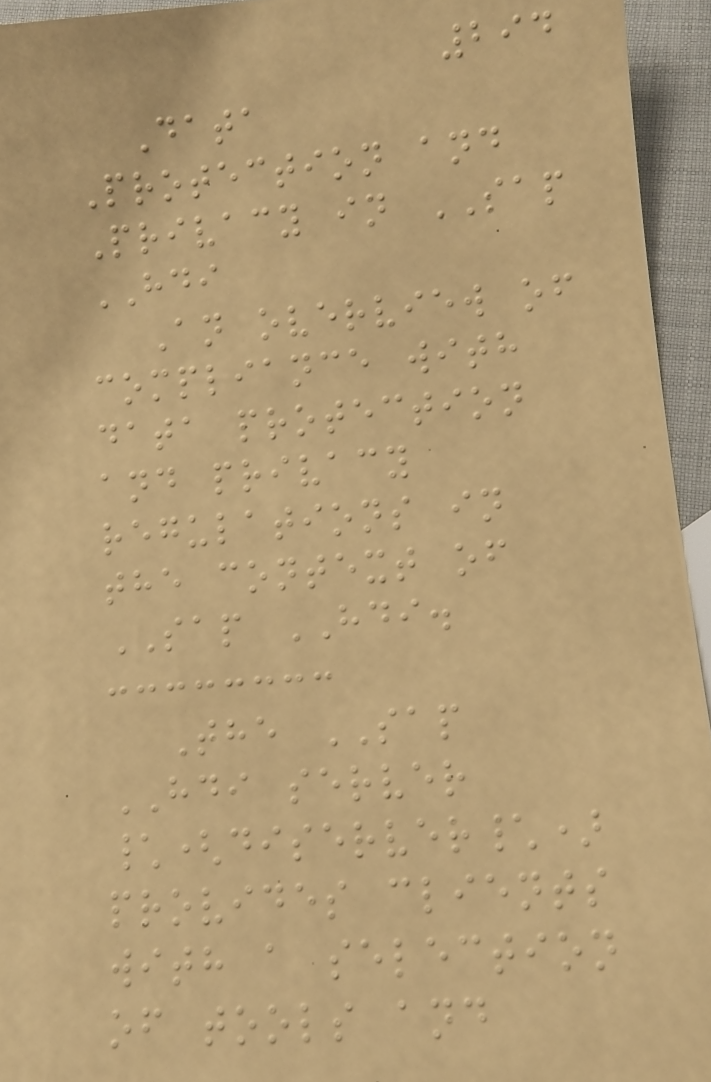294
Data
Protection and
Privacy in SAP
HDI
An overview of
compliance with
data protection
and privacy
regulations in
the context of
SAP HDI.
The SAP
HDI server
\(diserver\)
provides clients
with a selection
of tools and
